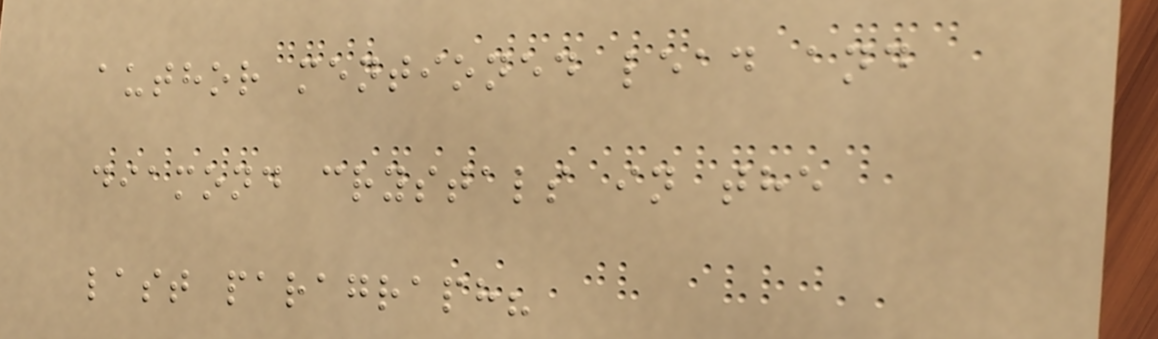author mentioned lead and
diamond crystals in the
last paragraph?
